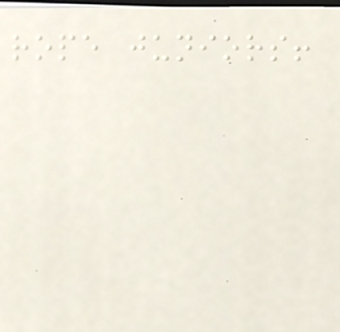rope juniors!
